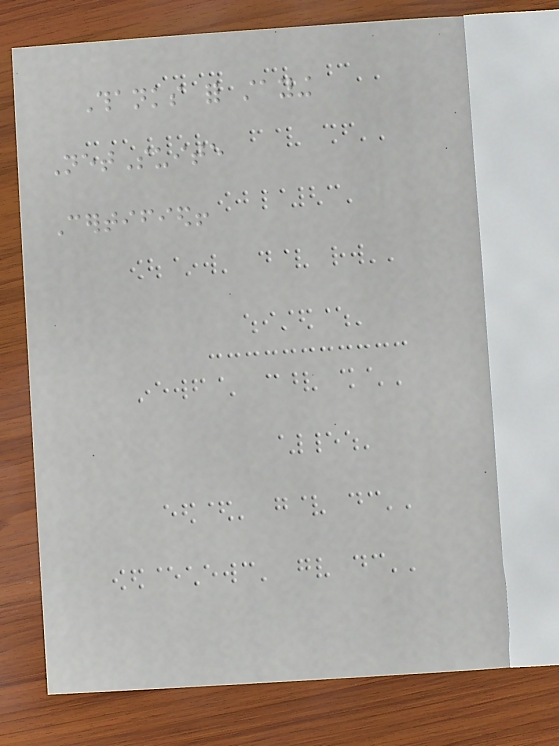Thanks for staying
NetSuite
Certified!
